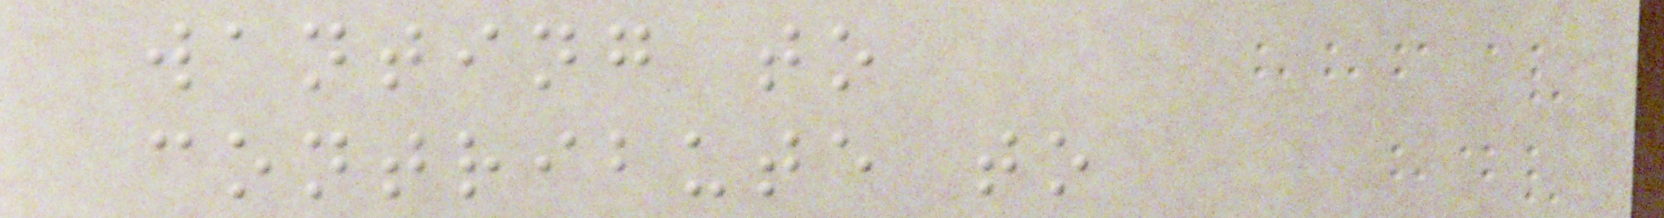wanting to
contribute to
